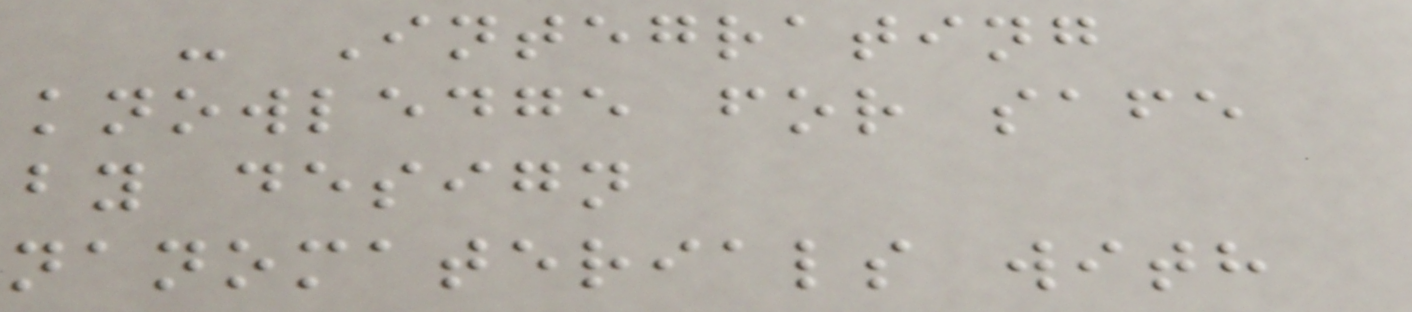- Integrating
knowledge for safe
by design
nanomaterials with
